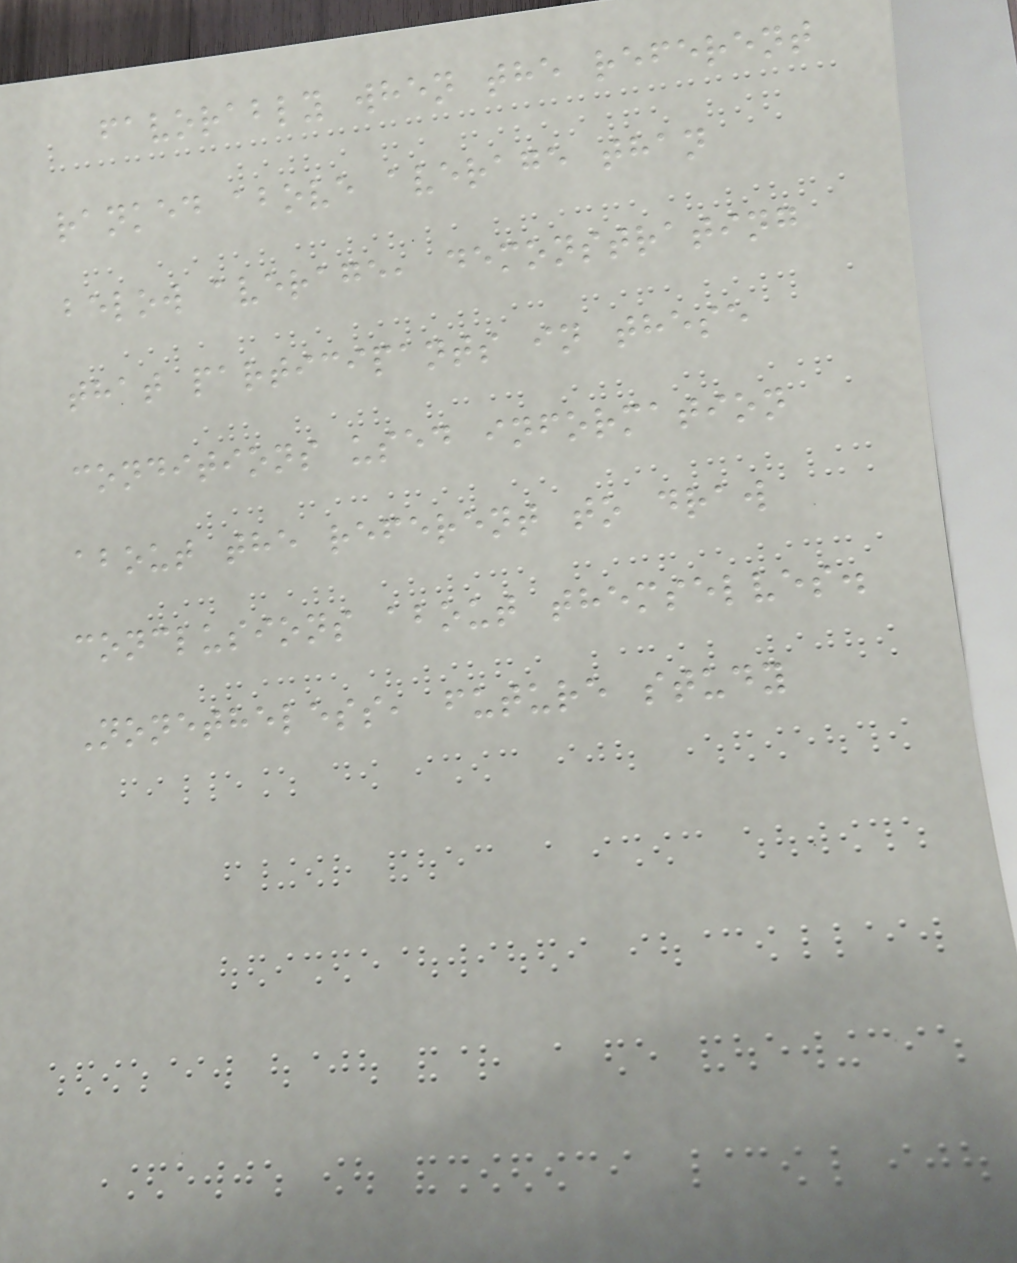favorably when the referent
ranked above average than
below average, demonstrating
that participants in these
conditions used information
about the referent to draw
conclusions about themselves.
Nonetheless, future study
